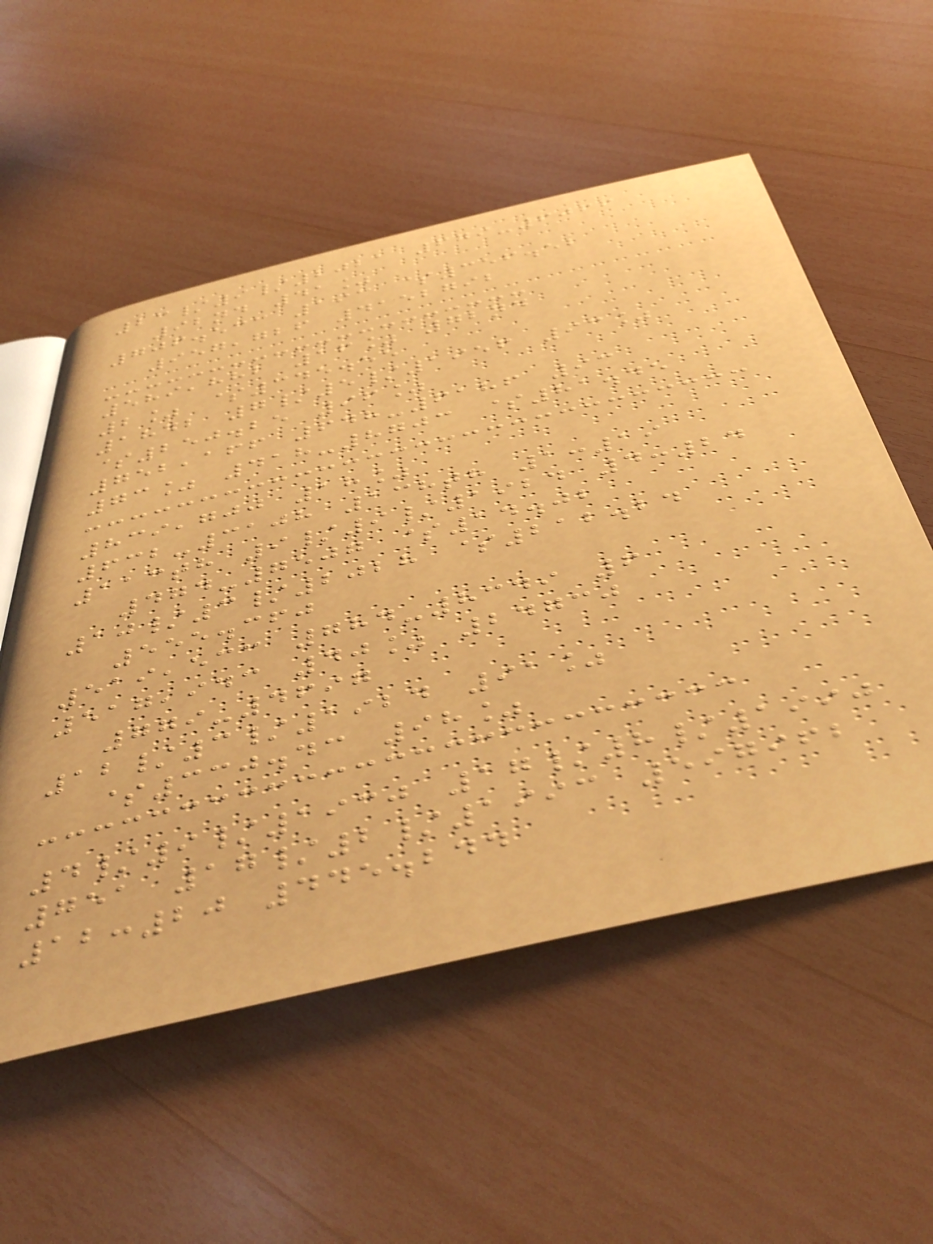23/9/2021 679-6066
92nd 41%
706.533 193 $356.52
957,726 4152792
589,882 16% 72nd
2% $345.55
1842 7/5/1956 93%
$250.25 96%
752,166 648-6186 93
73% 418-8703 $81.45
839,700 18%
632-3108 138th 1:19
113th 9/9/1924 4:24
474-7507 $14.02
10/3/2028 $212.24
555.360
519,533 784-8349 6
517,943 40% 24730
779-4697
12/3/1924 91%
$330.43 98%
4/9/1930 17/8/1990
751 17/2/1993 597962
12:20 445.244
